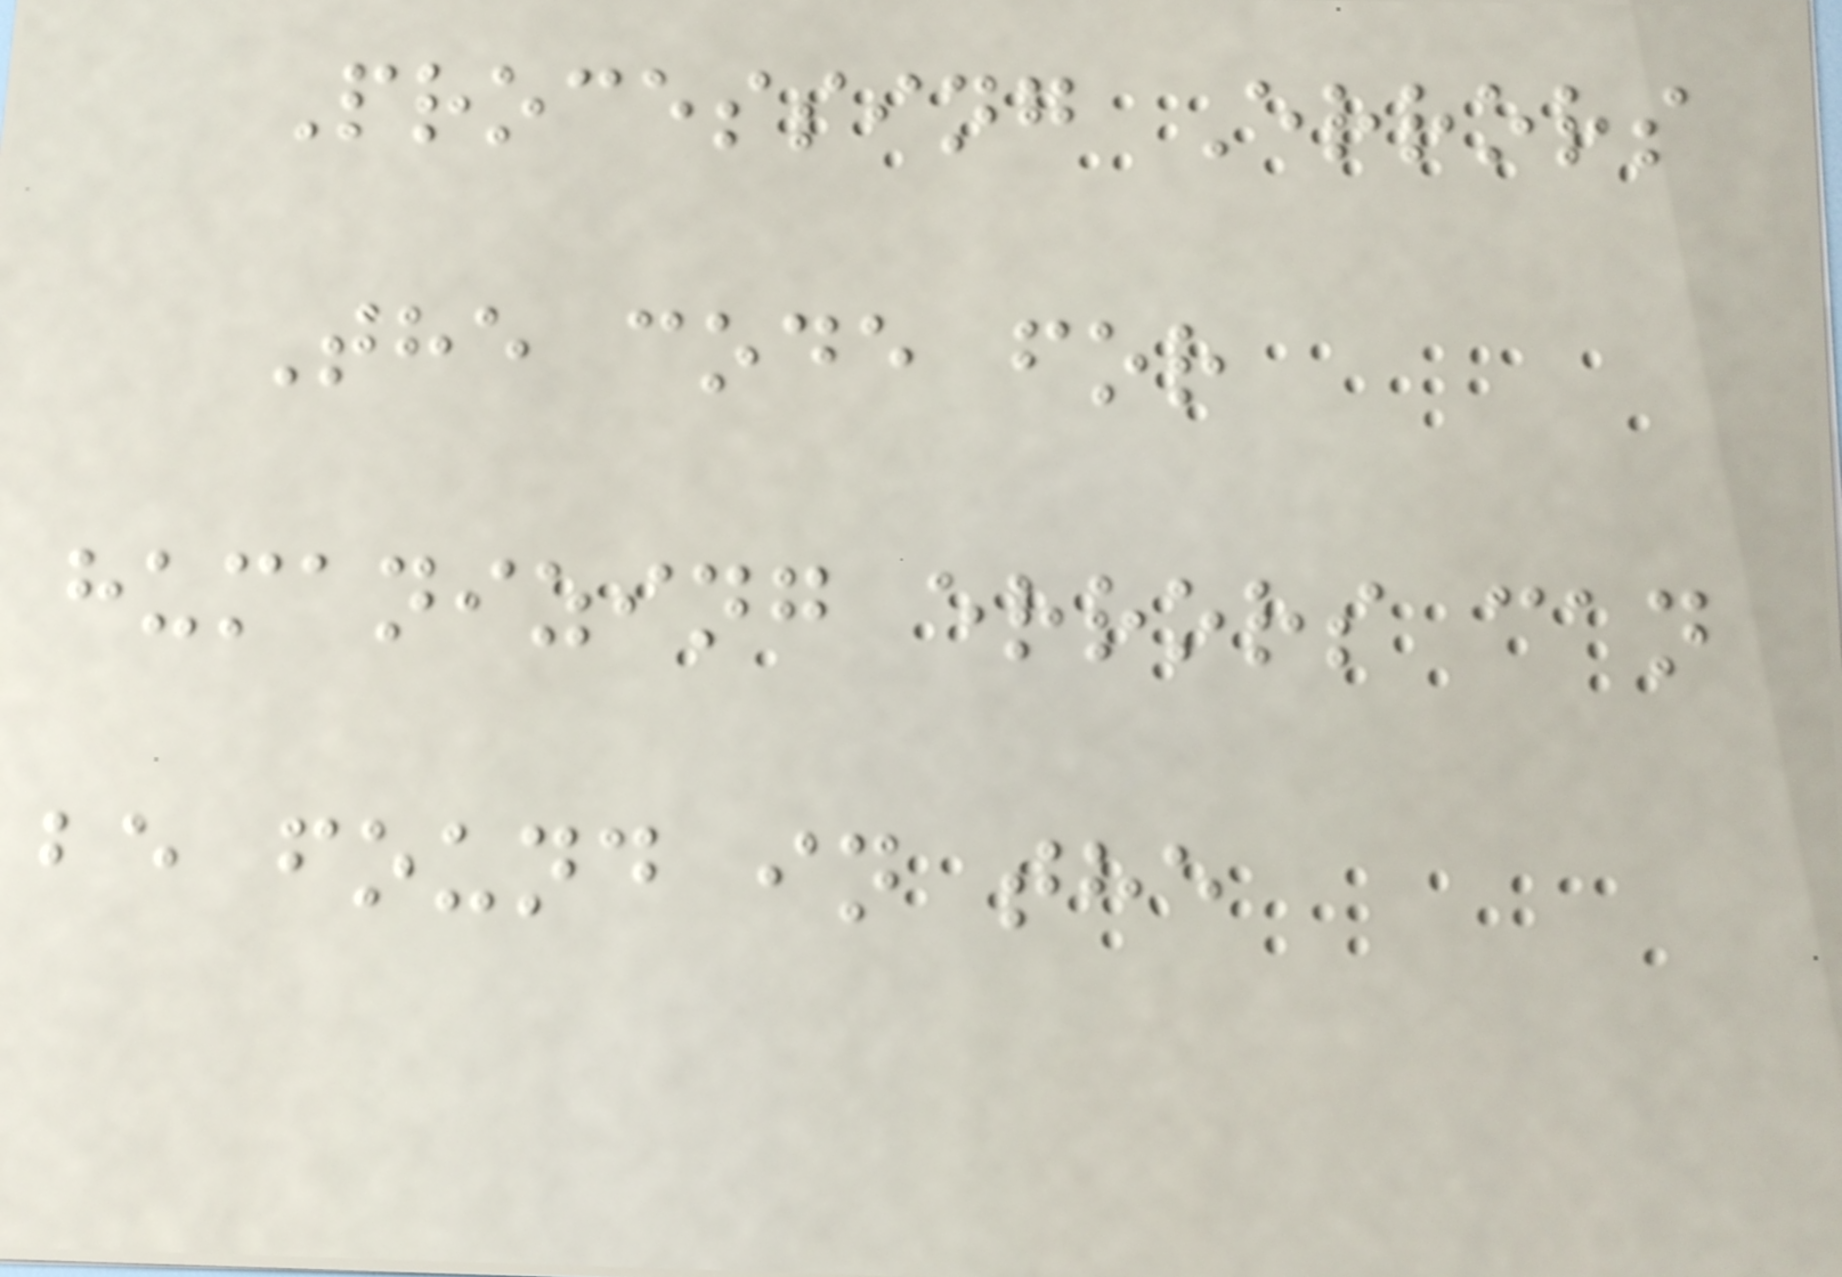Processing Errors
The code for
humanizing errors can
be found in the
